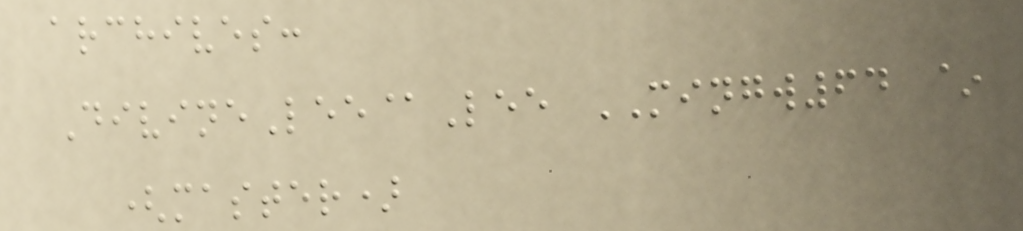archives:
DivineLee@Lee MINGW64 ~
(master)
